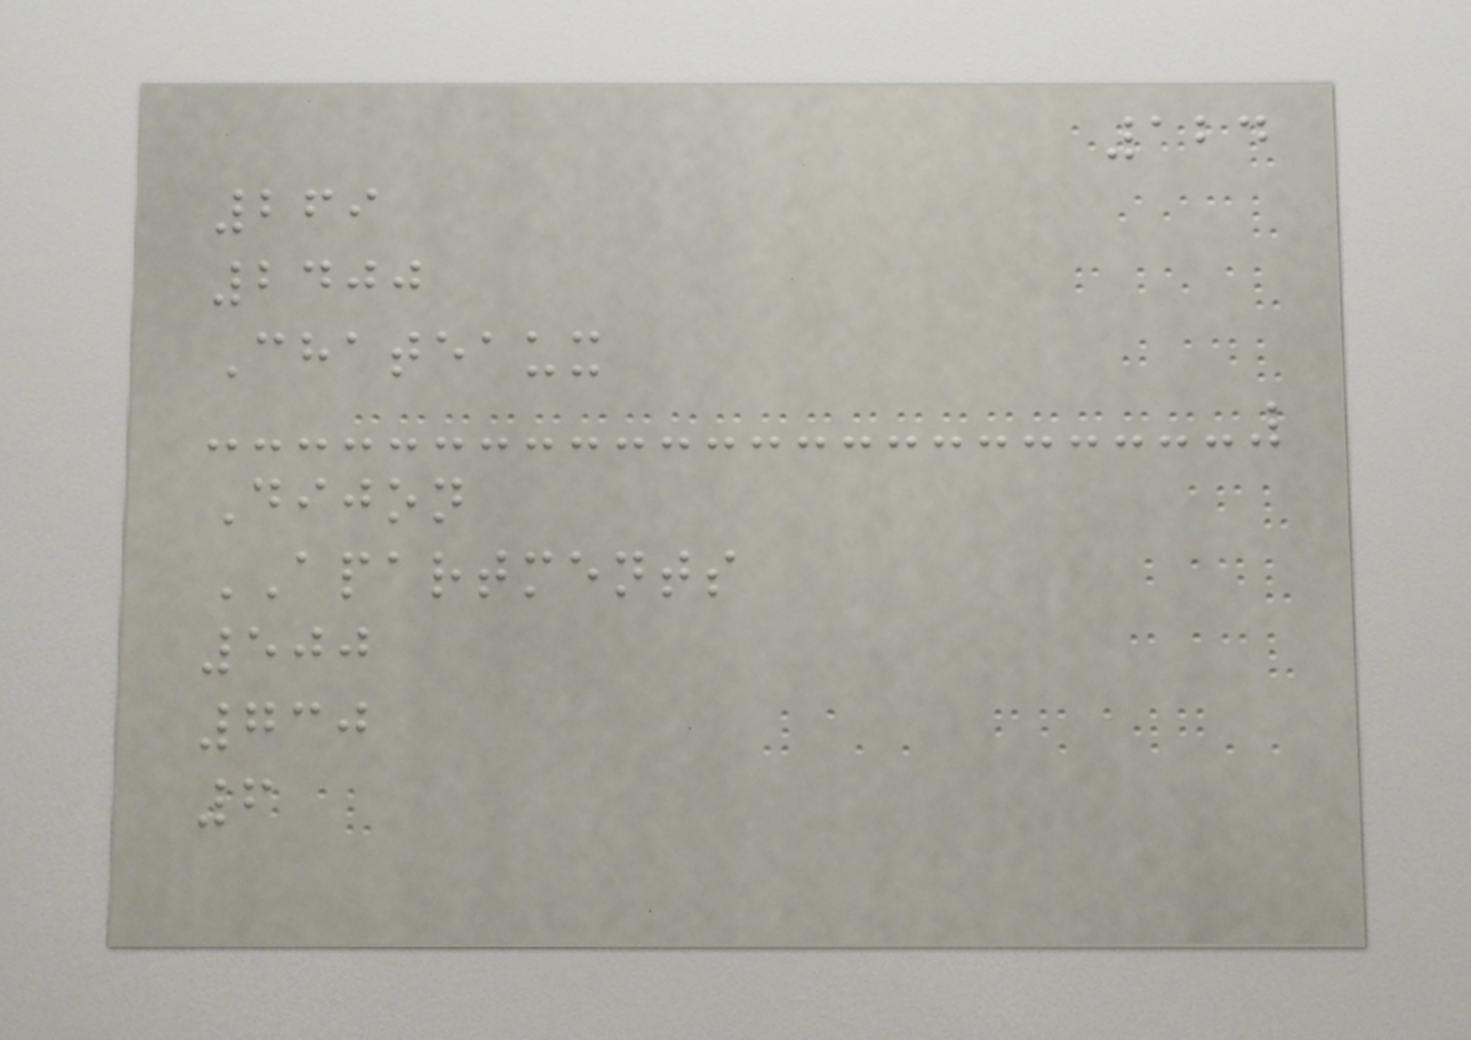124
269
2400
Chateaux
Dijon
APARTMENTS
500
730
6
